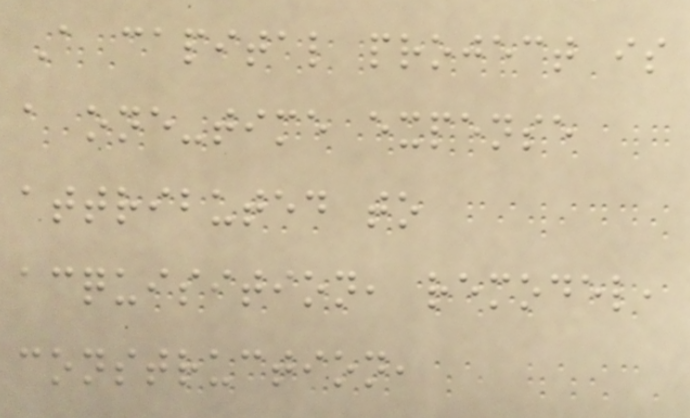A capital project is
a one-time expense
attributed to
acquisition, remodel,
construction,
